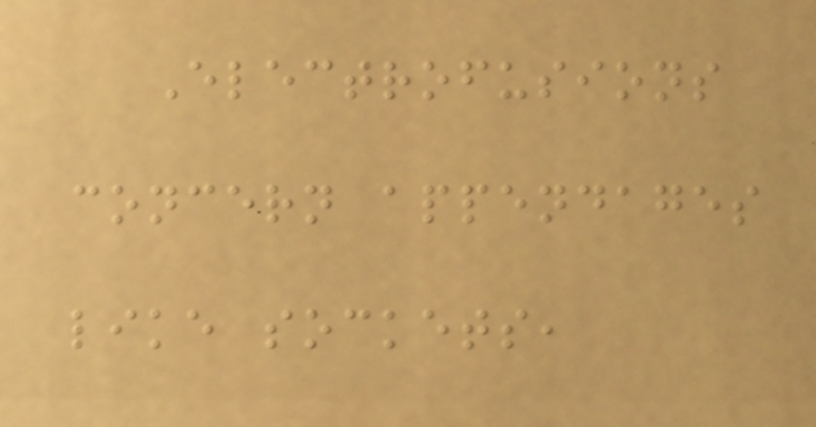Electrofusions
concern appendages
like sockets,
